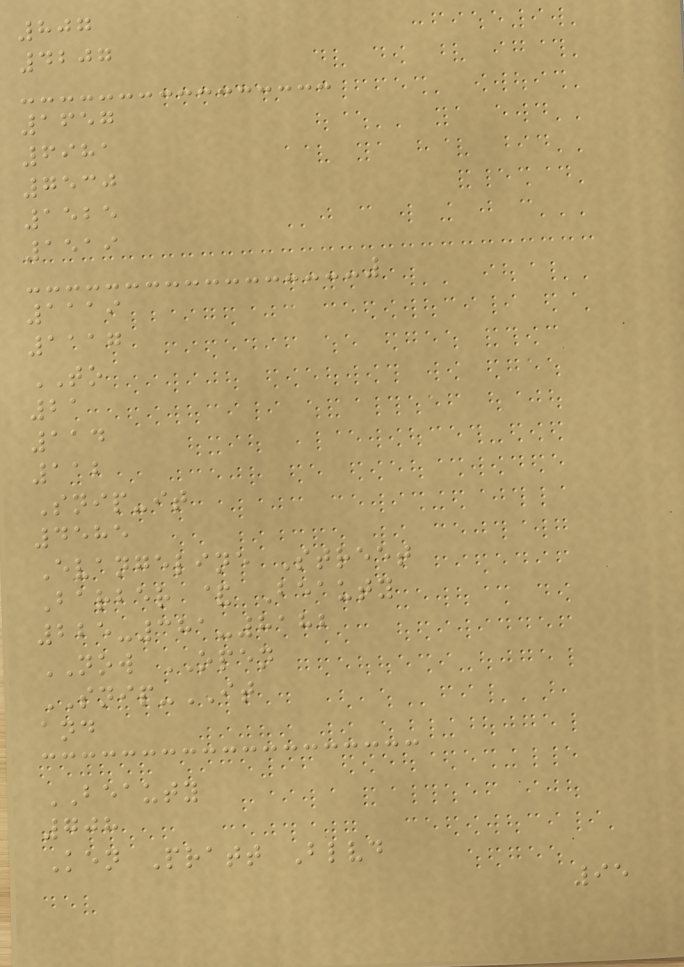807
4207
1657
6981
7530
1525
1519
1119
1117
TO
21
114
112
Snip-it
4585
Evangeline Street
Barber & Beauty
225-381-8182
NOW OPEN
SNIP-IT
and
BEAUTY
708
Ken Pratt Blvd
95
